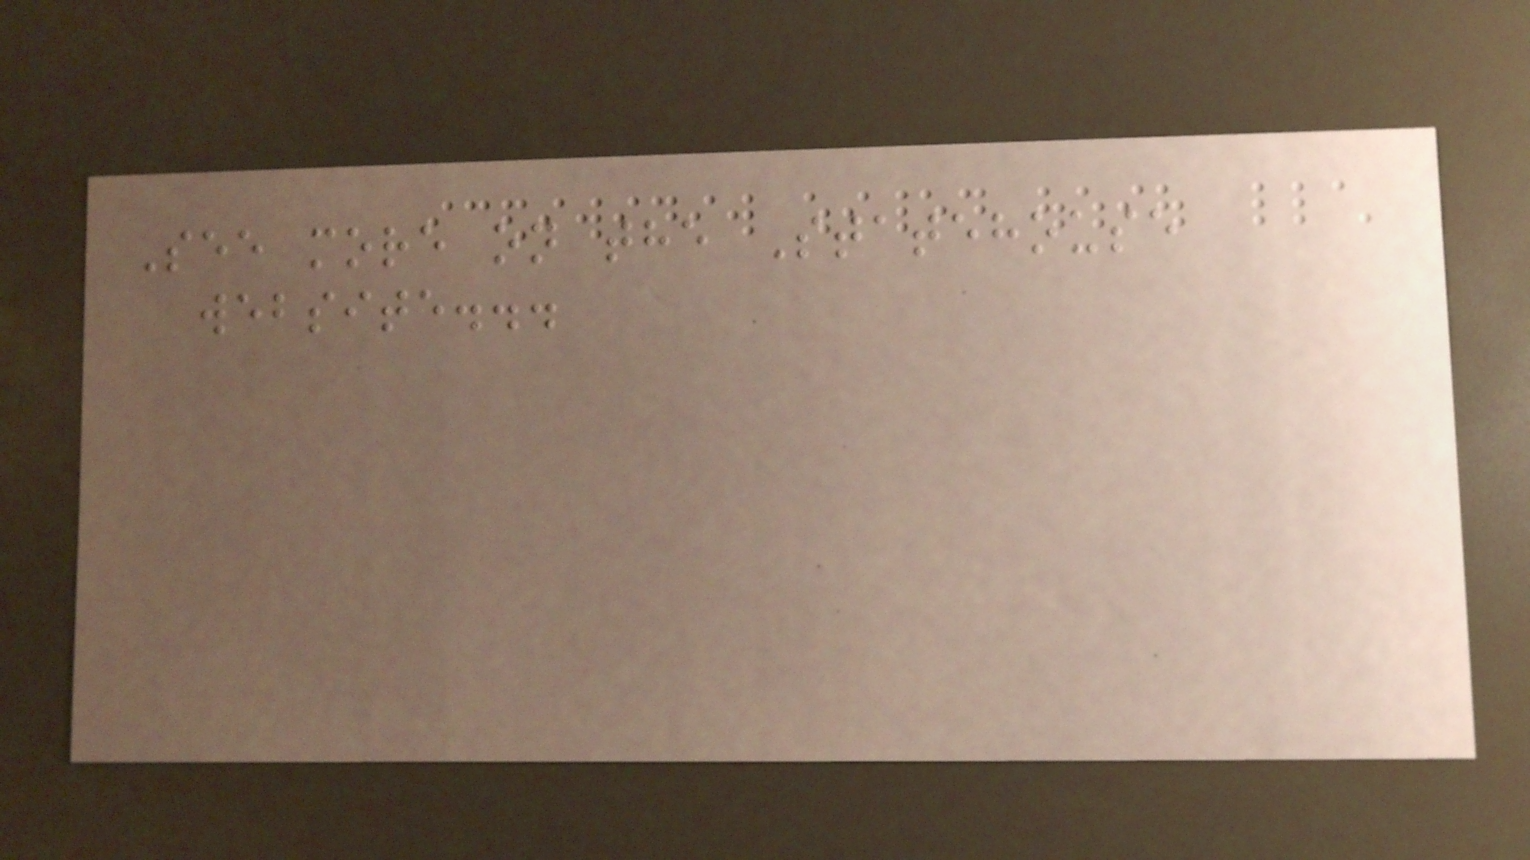See more on the Statehouse
website...
